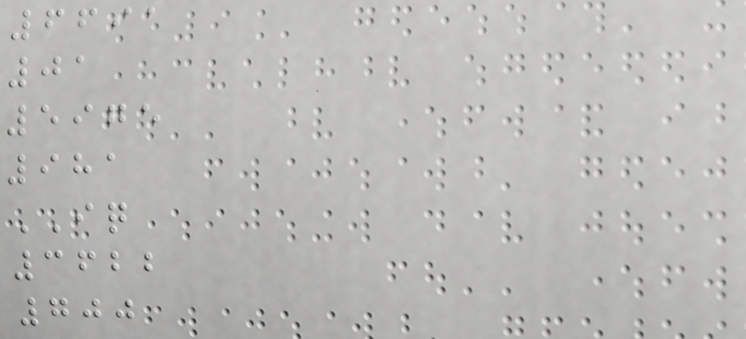6691
01
5975
981
IQ
3622
700
